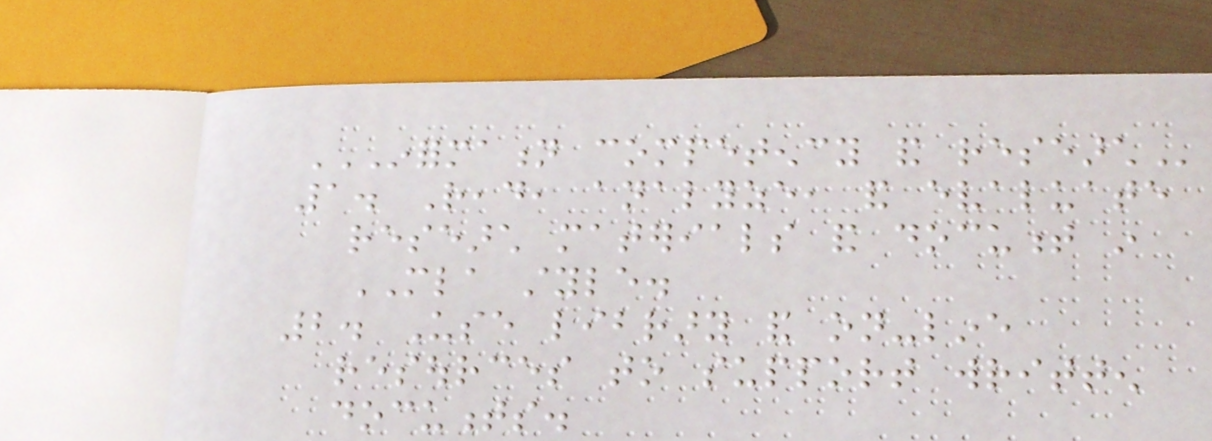INFORMATION COMPETENCY AND RESEARCH
1. Read, analyze, and evaluate
research materials and document in
MLA style.
2. Use library and on-line
resources to support written
documents.
